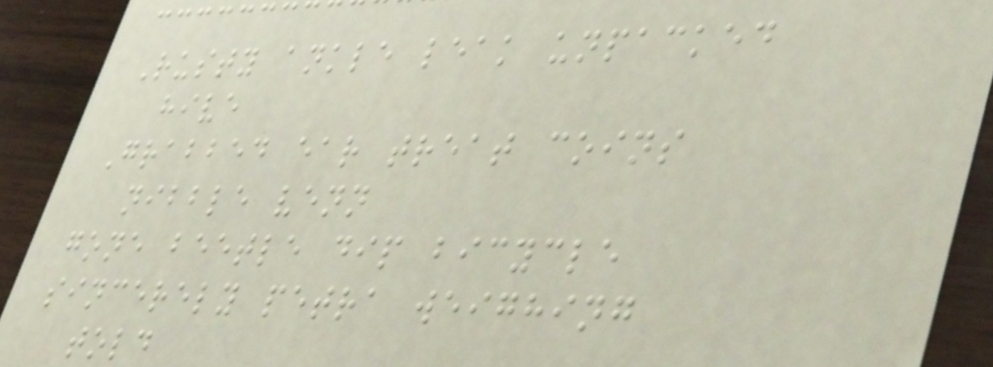Rusty ankle leak unpacked
hive
Grabbed ear treat coins
nibble venn
gone beetle dip bicycle
sincerely petra weighing
told
